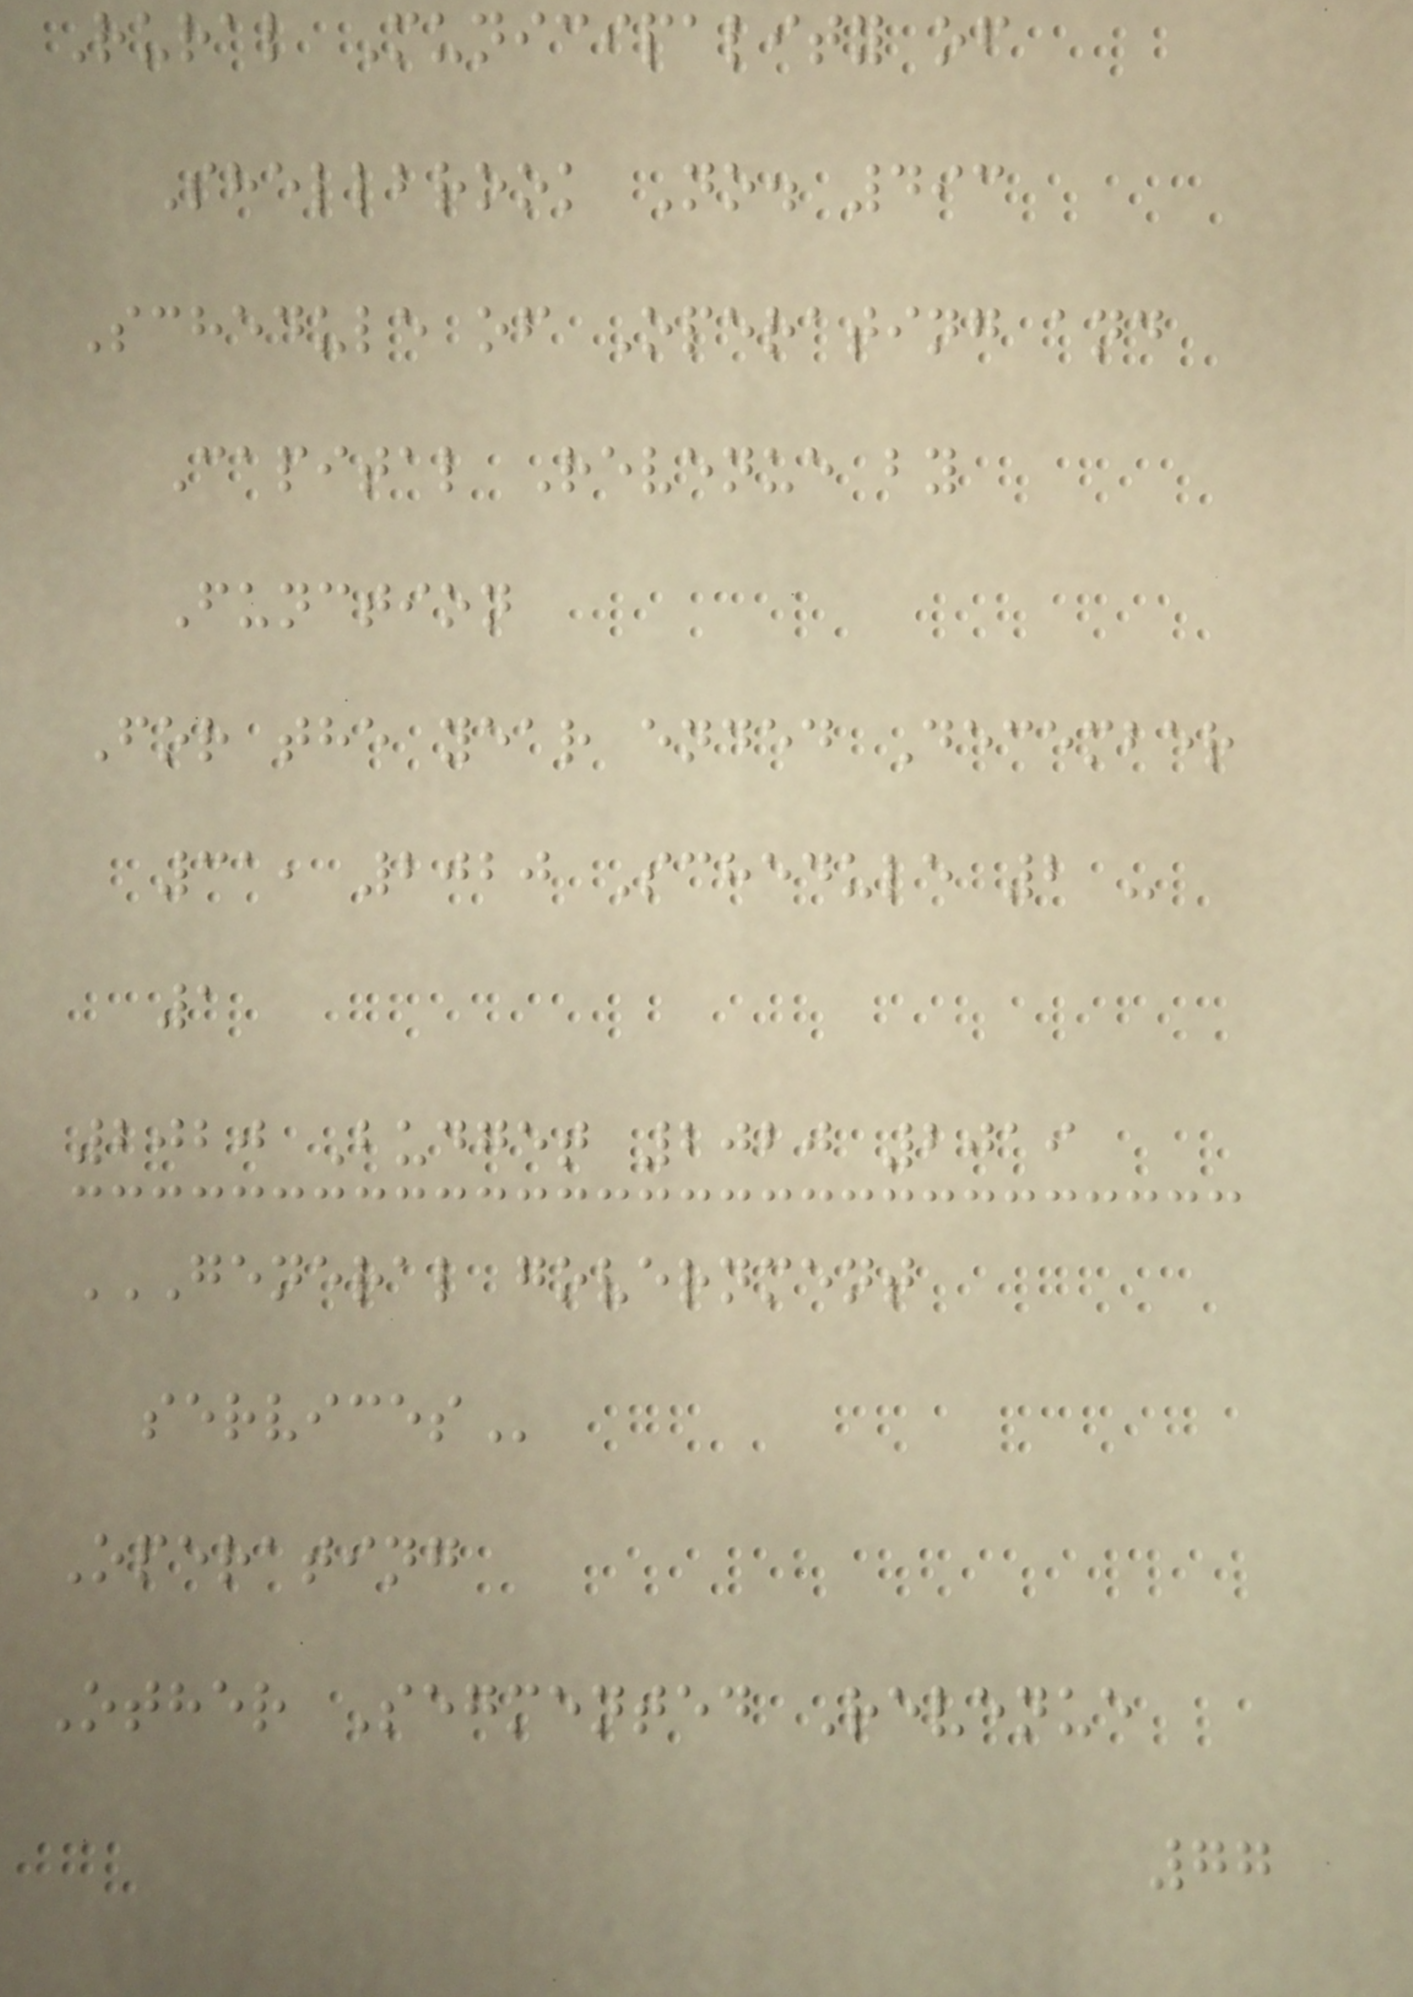Rural Municipality of
Shellbrook No. 493
Schedule of Operating and
Capital Revenue by
Function
For the year ended December
31, 2020 Schedule 2 -
1
2020 Budget 2020 2019
GENERAL GOVERNMENT
SERVICES
Operating
Other Segmented Revenue
77
